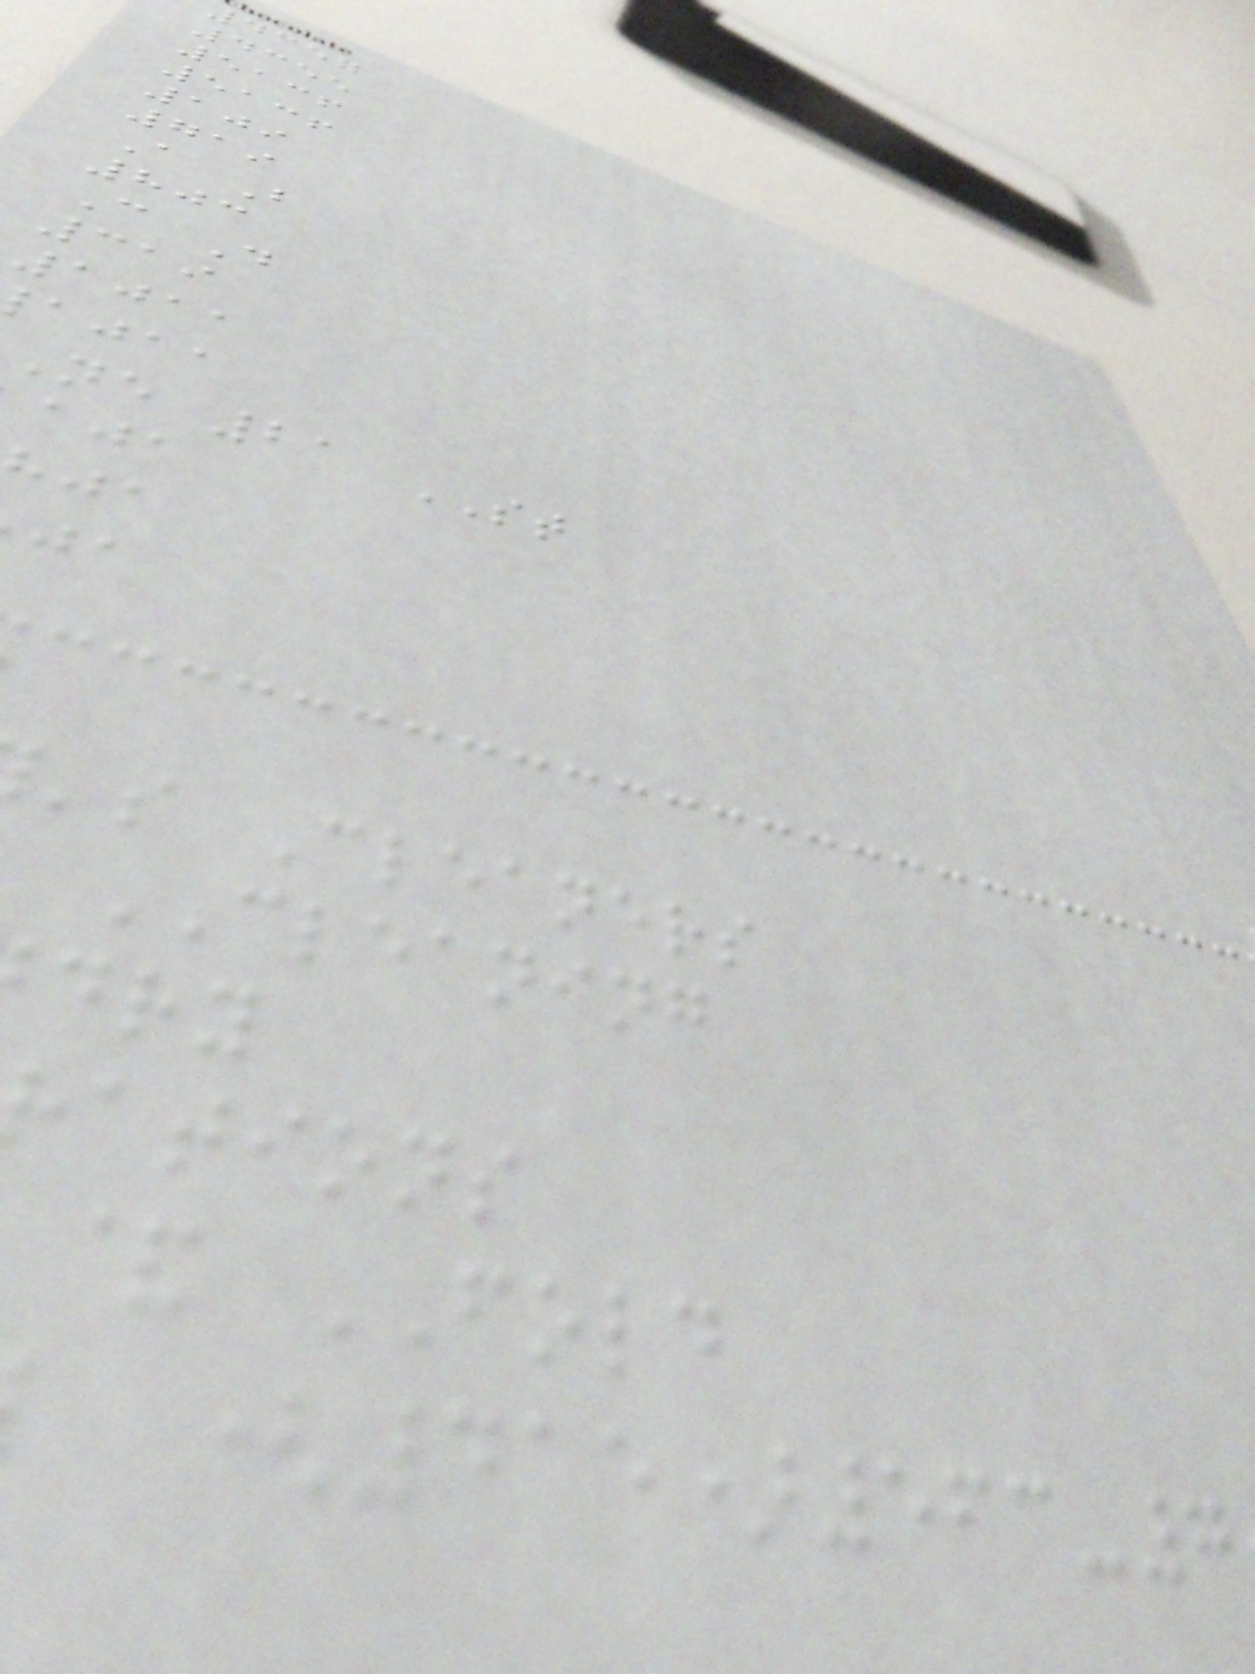4357
4355
5136
5136
109
719
A B
803
C D
319
1011
ajaa
ne 21 ST
's Cleaners
CLEANING
ations
& FOLD
(415)563-7
